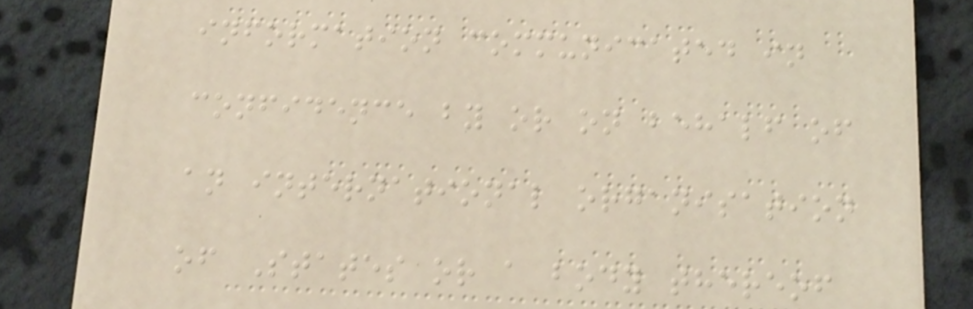information communicated in
confidence by or on behalf of
an international organisation
of States or a body thereof
